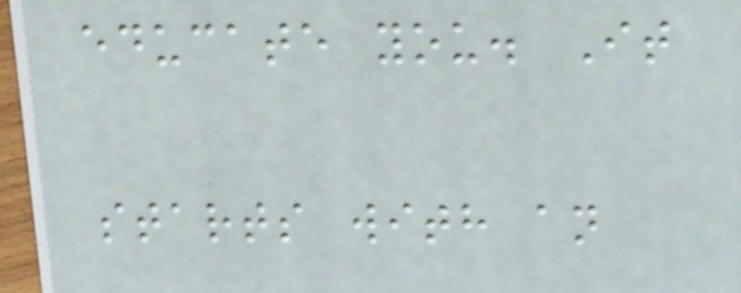educate you. It
starts with an
